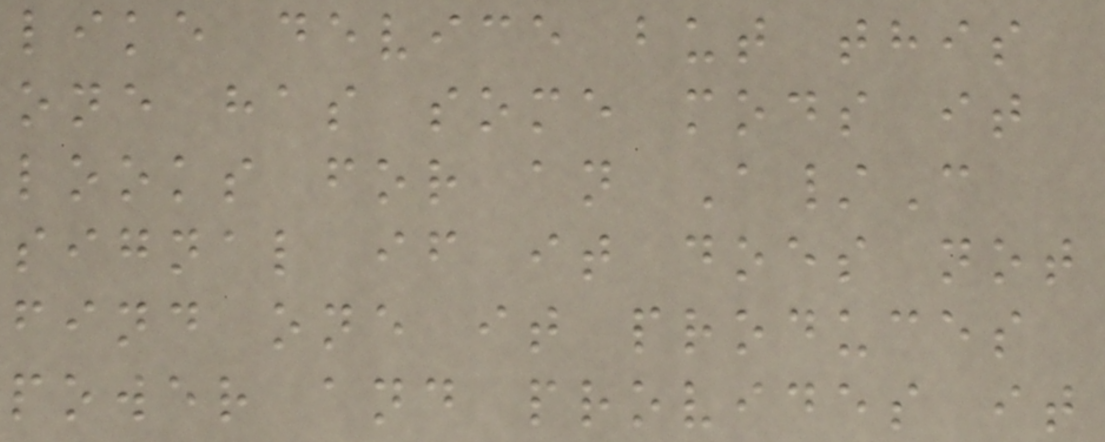like device but this
one has some mods it
looks for an A/C
signal if it does not
find one it produces
power and provides it
